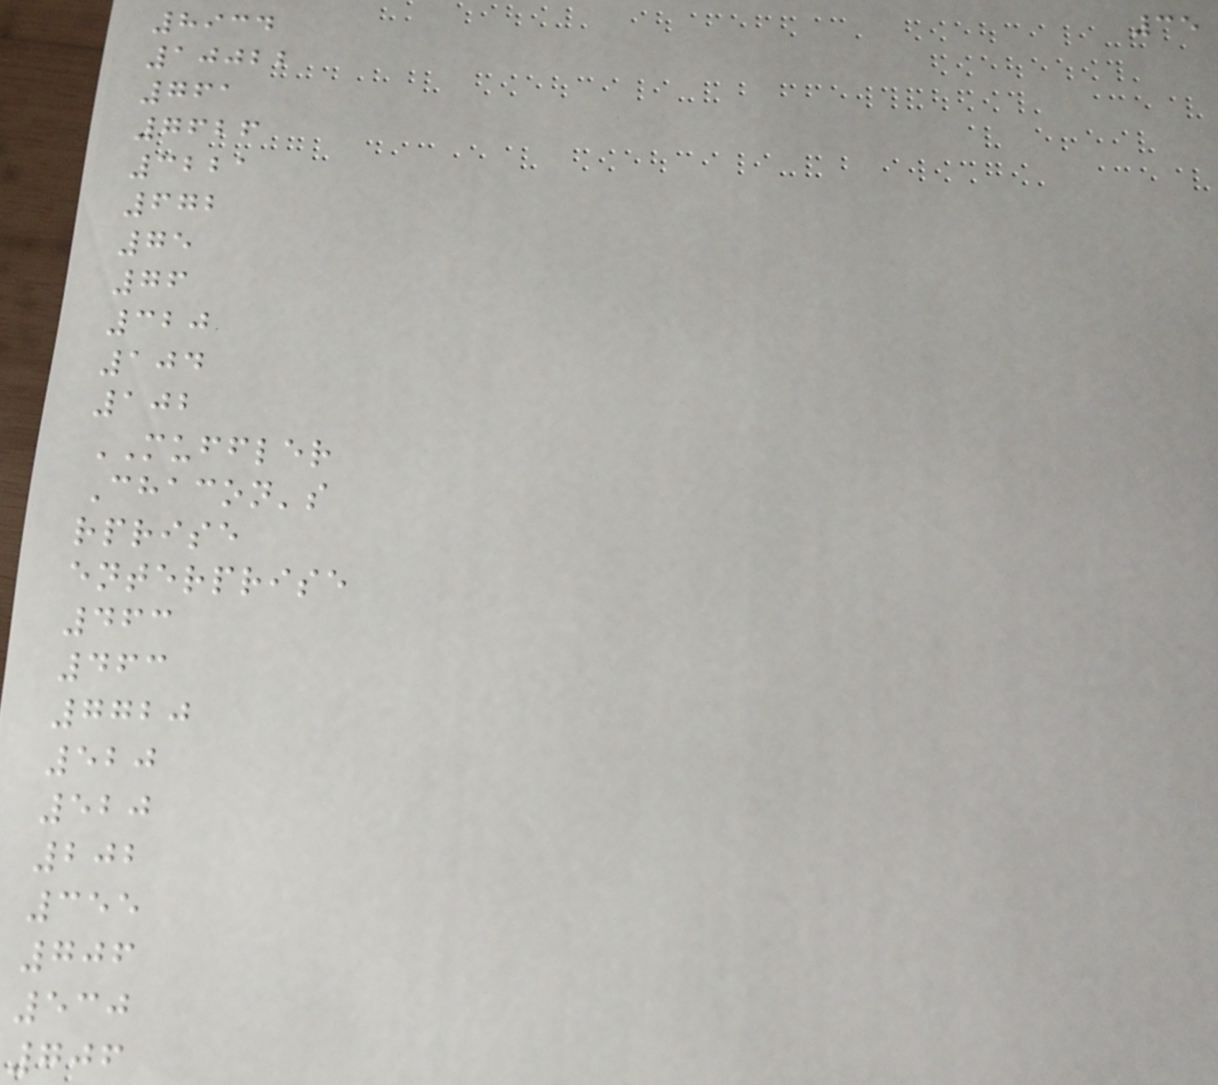35
8934
10022
761
7626
3221
672
75
76
320
104
102
MUFFLER
Chacon's
rprise
enterprise
463
463
7720
520
520
202
355
706
530
706
